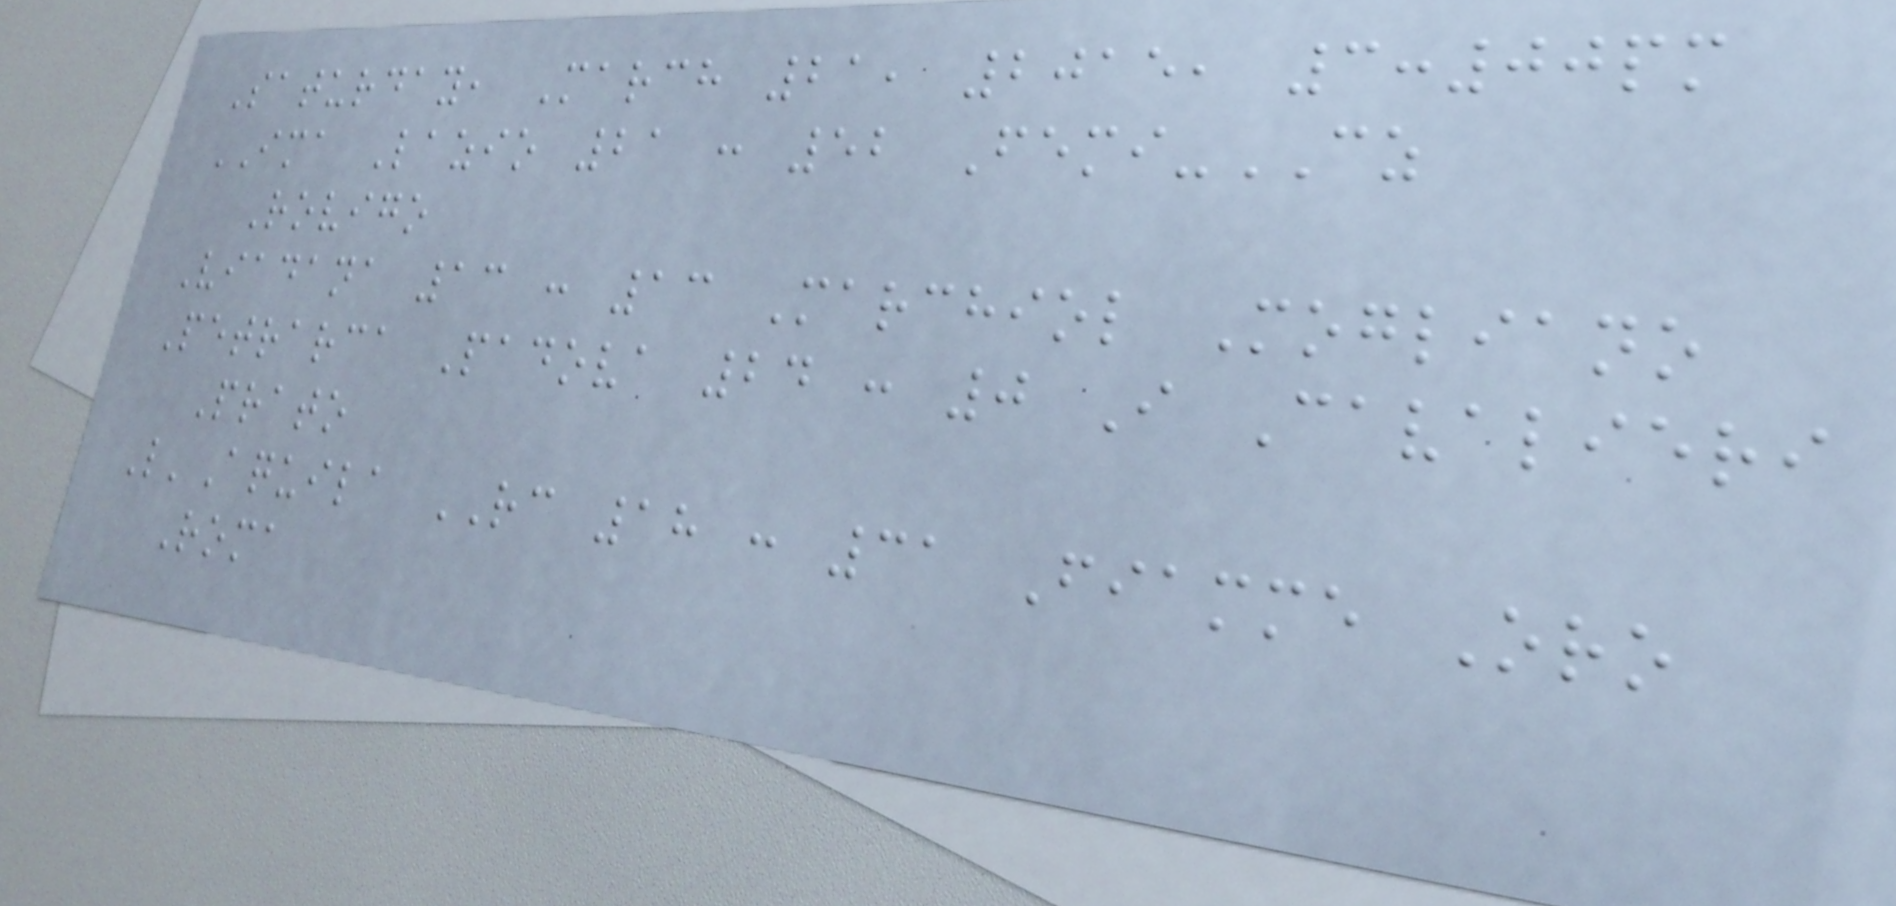Saturday, March 21, 2015, 3:00pm
IMA Lazio 21 : 52 Femi-CZ
Rovigo
Viadana 13 : 13 Marchiol Mogliano
Petrarca Padova 24 : 0 I Cavalieri
Prato
L'Aquila RC 18 : 31 Fiamme Oro
Roma
